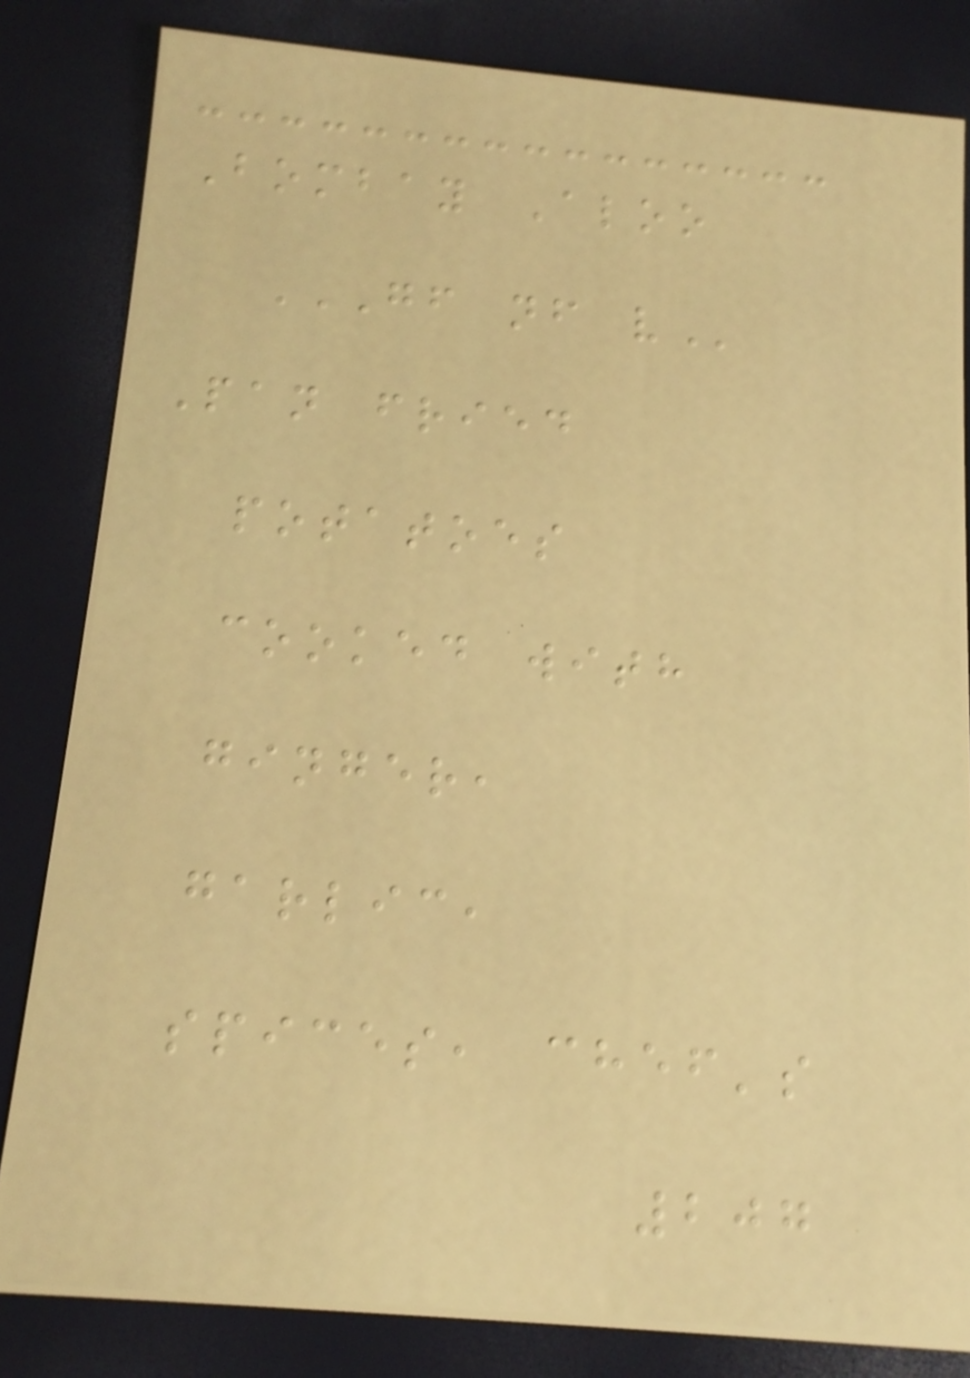Bombay Aloo
GF NF V
Pan fried
potatoes
cooked with
ginger,
garlic,
spices, chef's
207
